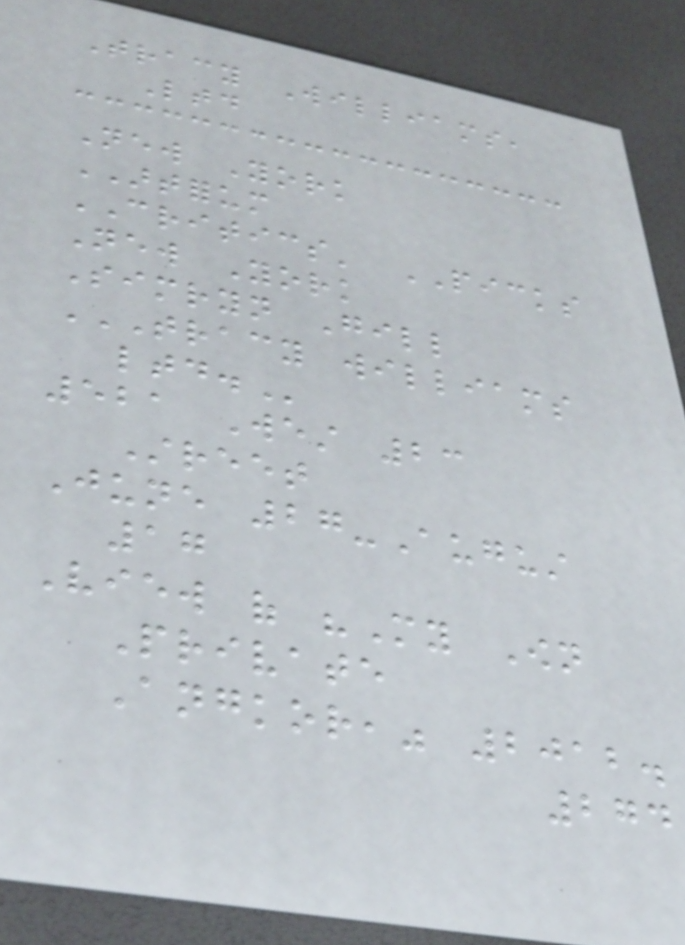Tracy Williams,
Ltd
New York
ARTFORUM
CRITICS' PICKS
New York
Simryn Gill
TRACY WILLIAMS
LTD.
521 West 23
Street
June 27-August
17
View of "My Own
Private
Angkor," 2012.
274
